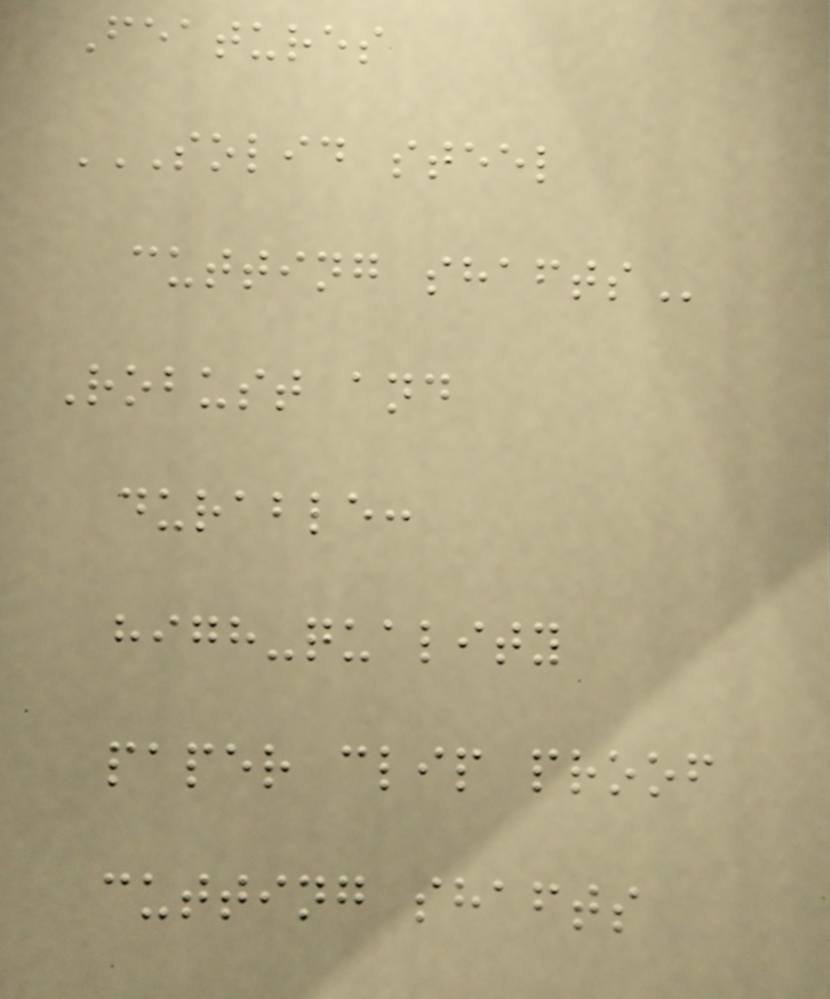Features
SOLID STEEL
CUTTING SHAFTS
Robust and
durable:
high-quality
paper clip proof
cutting shafts
